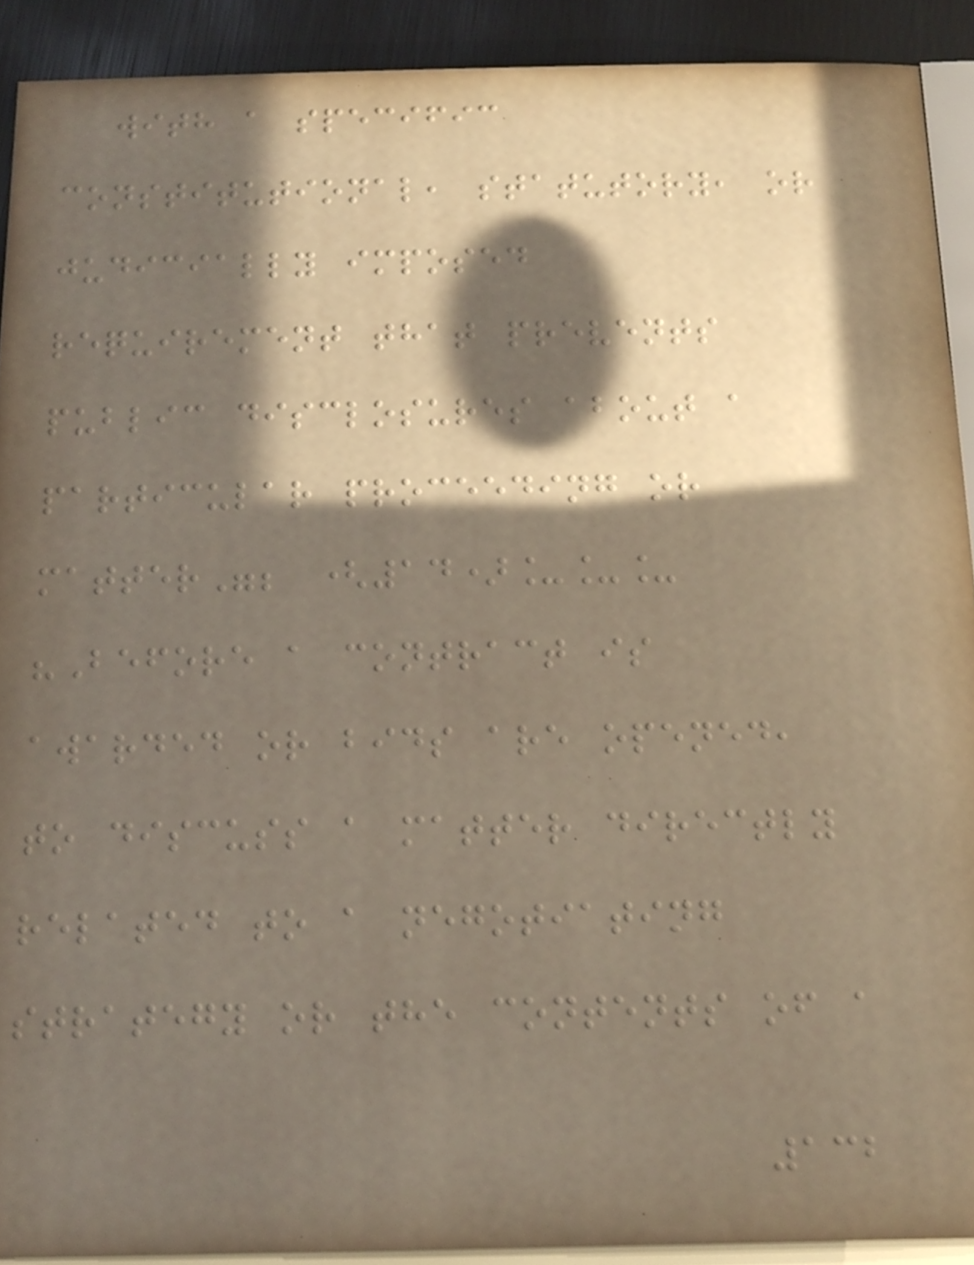with a specific
constitutional, statutory, or
judicially imposed
requirement that prevents
public disclosures about a
particular proceeding or
matter"; (14)___
"Before a contract is
awarded or bids are opened,
to discuss a matter directly
related to a negotiating
strategy or the contents of a
132
